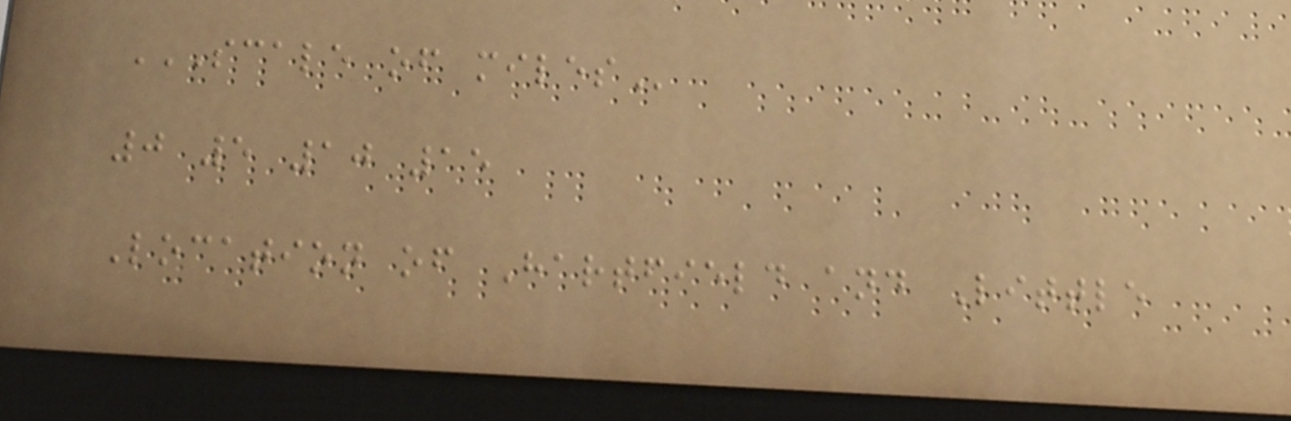SCALE OF MILES
0 5 10 15
Location of Hartfield and Little
